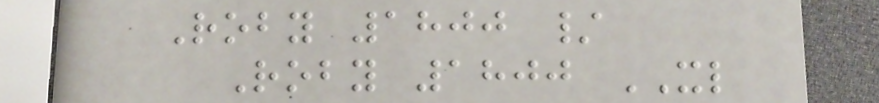Roby 1800 /
Roby 1800 XL
